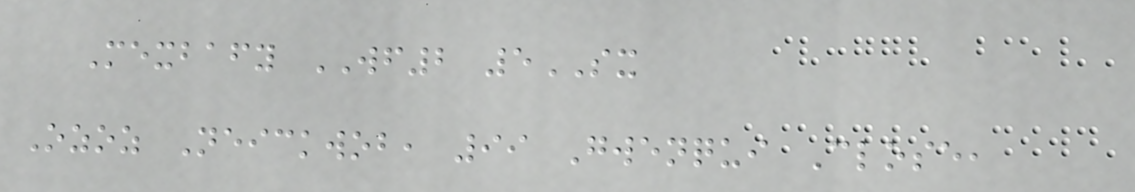Mexbafy WF2 5SX
Ozoz Neickwob, 99 Gwenqui Close,
